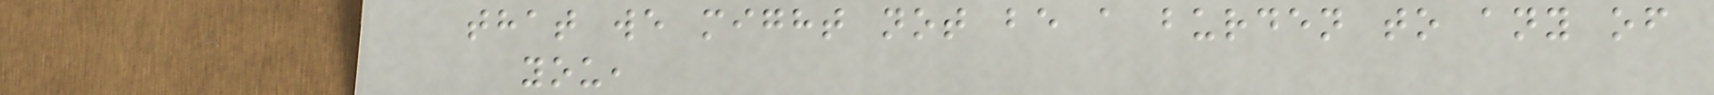that we might not be a burden to any of
you,
